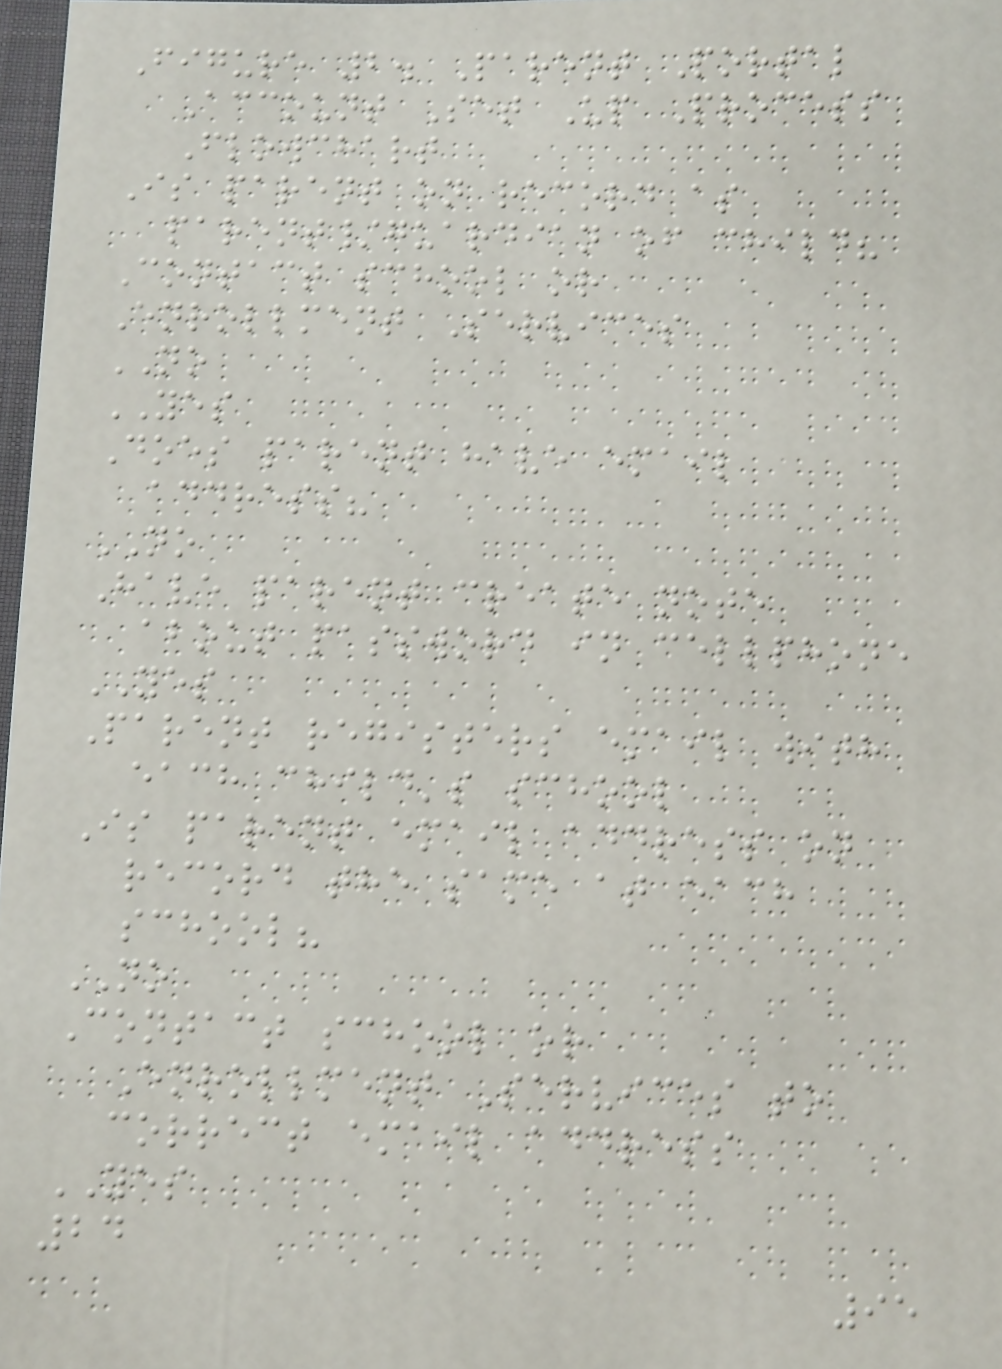Figure 2. Parent Portal
Account Set Up Process
Flowchart
Is parent on record as
parent/guardian of child?
Contact school or
Enrollment Services
NO
YES
Does parent have email
address?
NO
Have parent create note
about password in cellphone
YES
Parent registers email with
each child's school
Is parent email address on
record the same at each
school?
NO
Contact school or
Enrollment Services to
correct email address
YES
24
95
